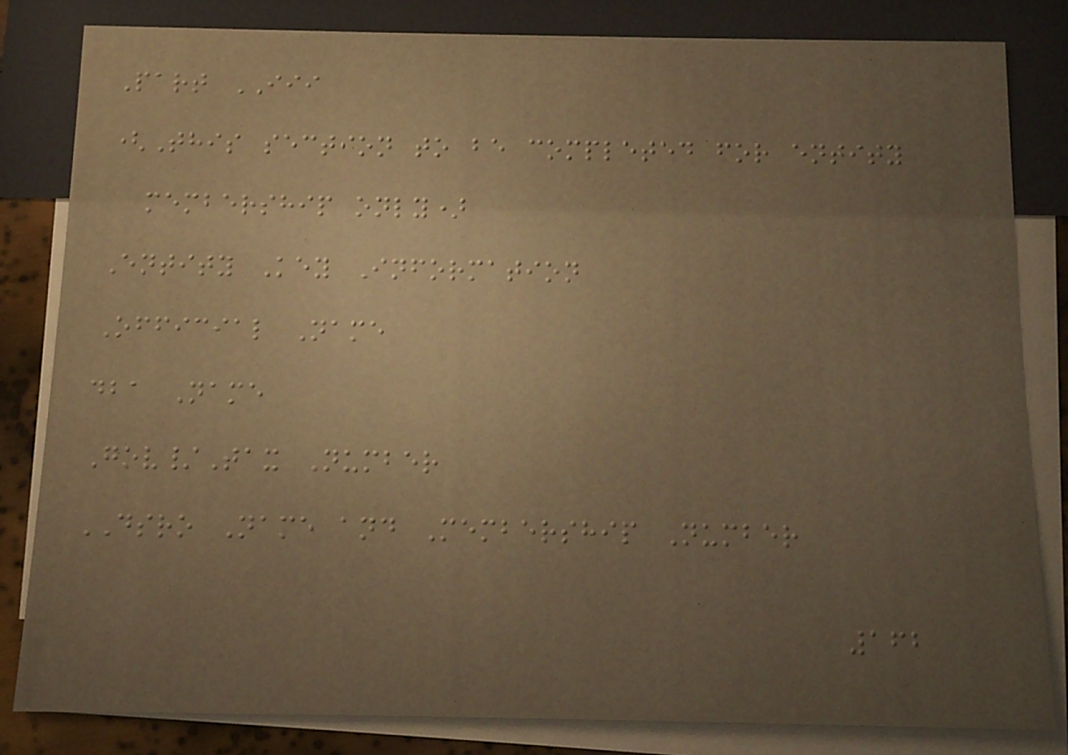Part III
(This section to be completed for entity
membership only)
Entity Key Information
Official Name
dba Name
Gov/Tax Number
DSRO Name and Membership Number
162
